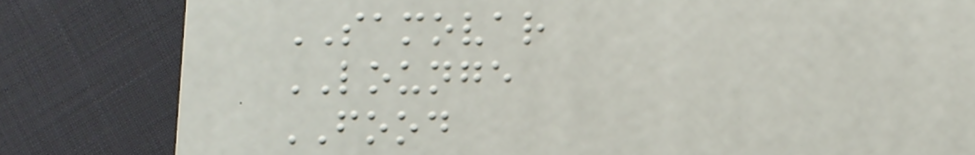SAMOVAR
LOUNGE
FOOD
